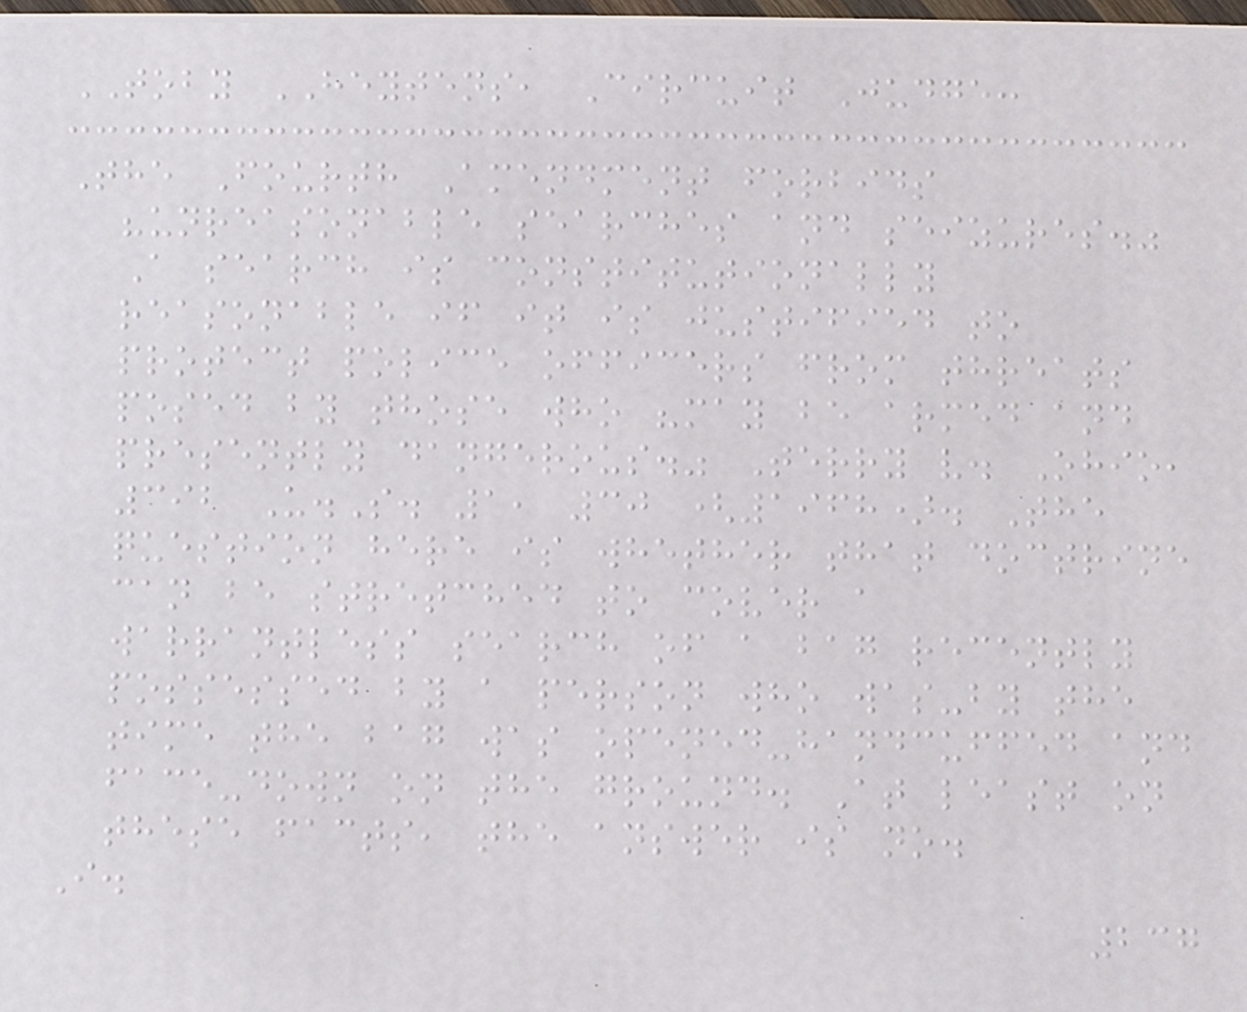TOBY HEYTENS, Circuit Judge:
The Fourth Amendment forbids
"unreasonable searches and seizures."
A search is constitutionally
reasonable if it is justified to
protect police officers from threats
posed by those who "may be armed and
presently dangerous." Terry v. Ohio,
392 U.S. 1, 30 (1968). The
question here is whether that doctrine
can be stretched to cover a
warrantless search of a bag recently
possessed by a person who was-by the
time the bag was opened-handcuffed and
face-down on the ground. At least on
these facts, the answer is no.
I.
237
